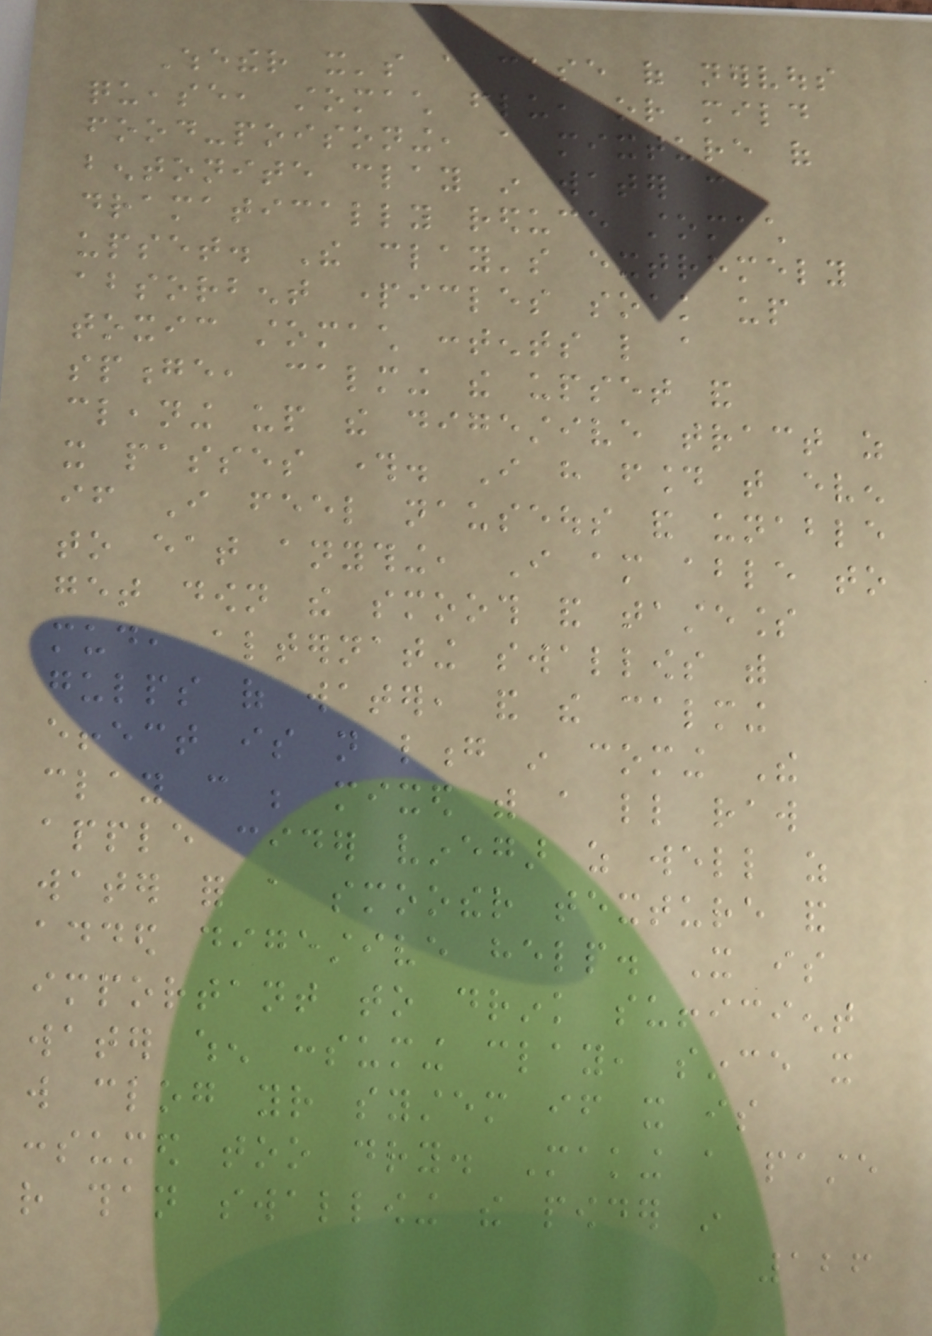Whether it's a case of nervous
quease, stomach flu, or mild
food-poisoning, a mixture of
bentonite clay in water can
dramatically reduce stomach
upset. The clay's extremely
absorbent particles soak up
toxic stomach contents like a
sponge, calming the upset and
cleaning up the digestive tract as
it passes through. I have found that even
if I feel nauseous and unable
to eat anything, I am able to
get down the smooth and tasteless
mud, alternating swallows with
gulps of water, and the calming
effect is not long in coming The
clay can be mixed with a little raw
apple cider vinegar as well as
water for a smoother texture and
added digestive help. It is
important to drink sufficient
water when consuming clay, since it
will clog your system if it is
consumed too dry. Making a paste
rather than swallowing the powder in
126
